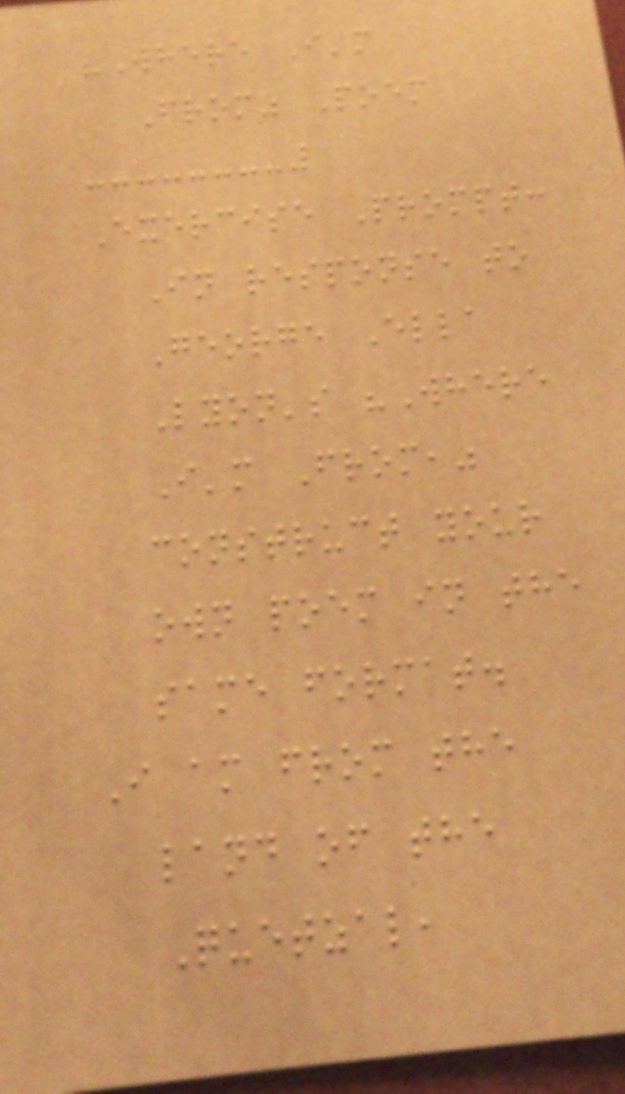"Where I'm
From" Poem
Exercise Prompt:
In response to
George Ella
Lyon's "Where
I'm From,"
construct your
own poem in the
same format.
I am from the
land of the
Quetzal,
